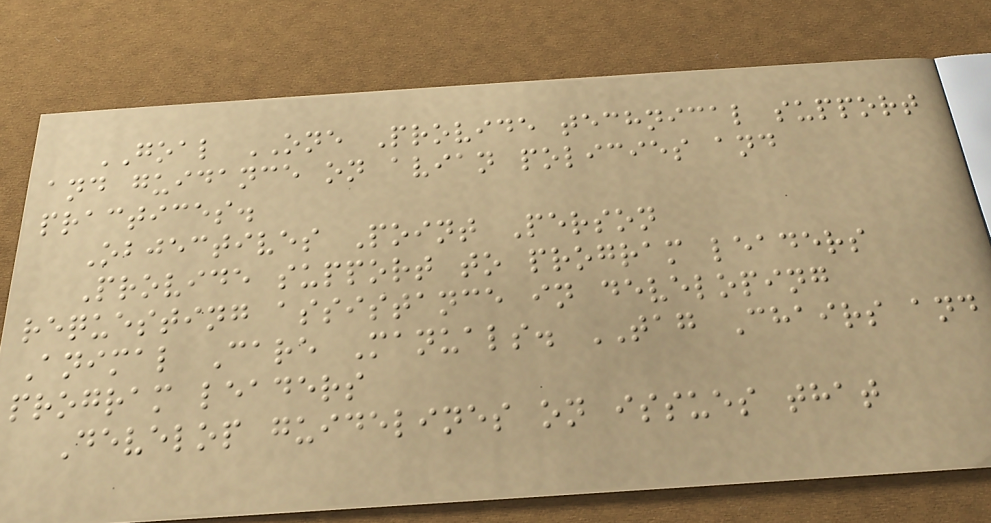GOAL ONE Provide technical support
and guidance on avian policies and
practices.
Objectives Point Person
Provide support to program leaders
requesting assistance in developing
Animal Care Manuals. TAG Chairs and
program leaders
Develop guidelines on issues that
